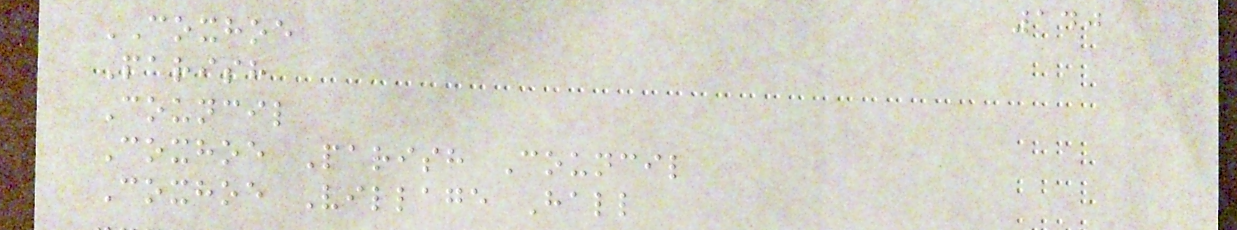140
COXHOE
Parish
Council
Coxhoe Parish Council
Coxhoe Village Hall
